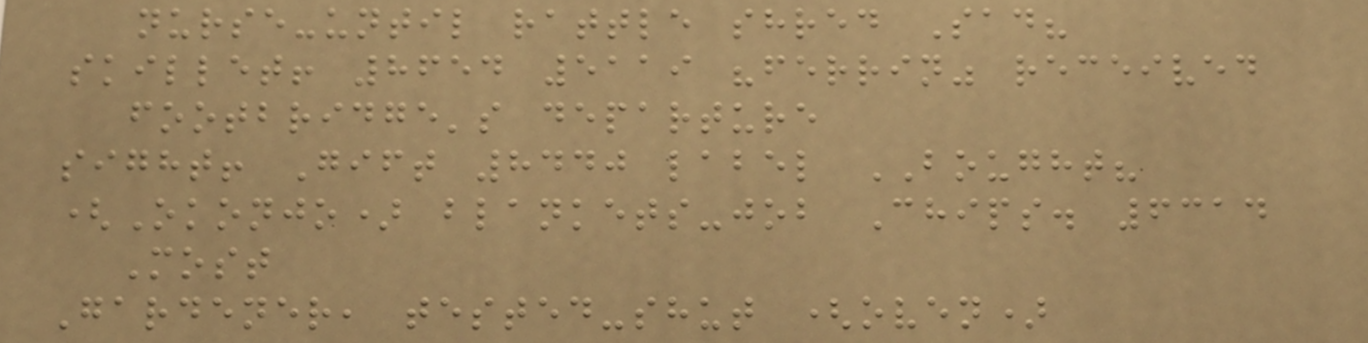nurse-until rattle shred Sad?
skillet! 8654 5119 "ferrin" received
footbridge's departure
sight! Gift 8440 label BOUGHT?
(Okonjo) blankets-job Chips. 6314
Most
Gardener, tested-shut (oven)
